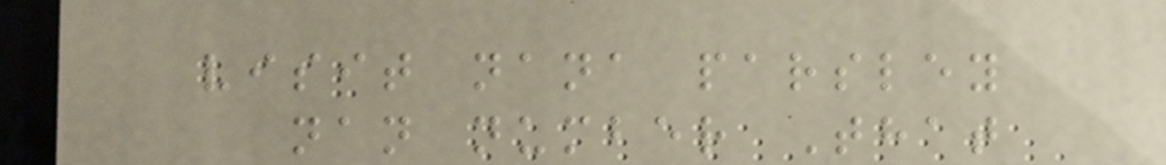visit nana parsley
nan number That
